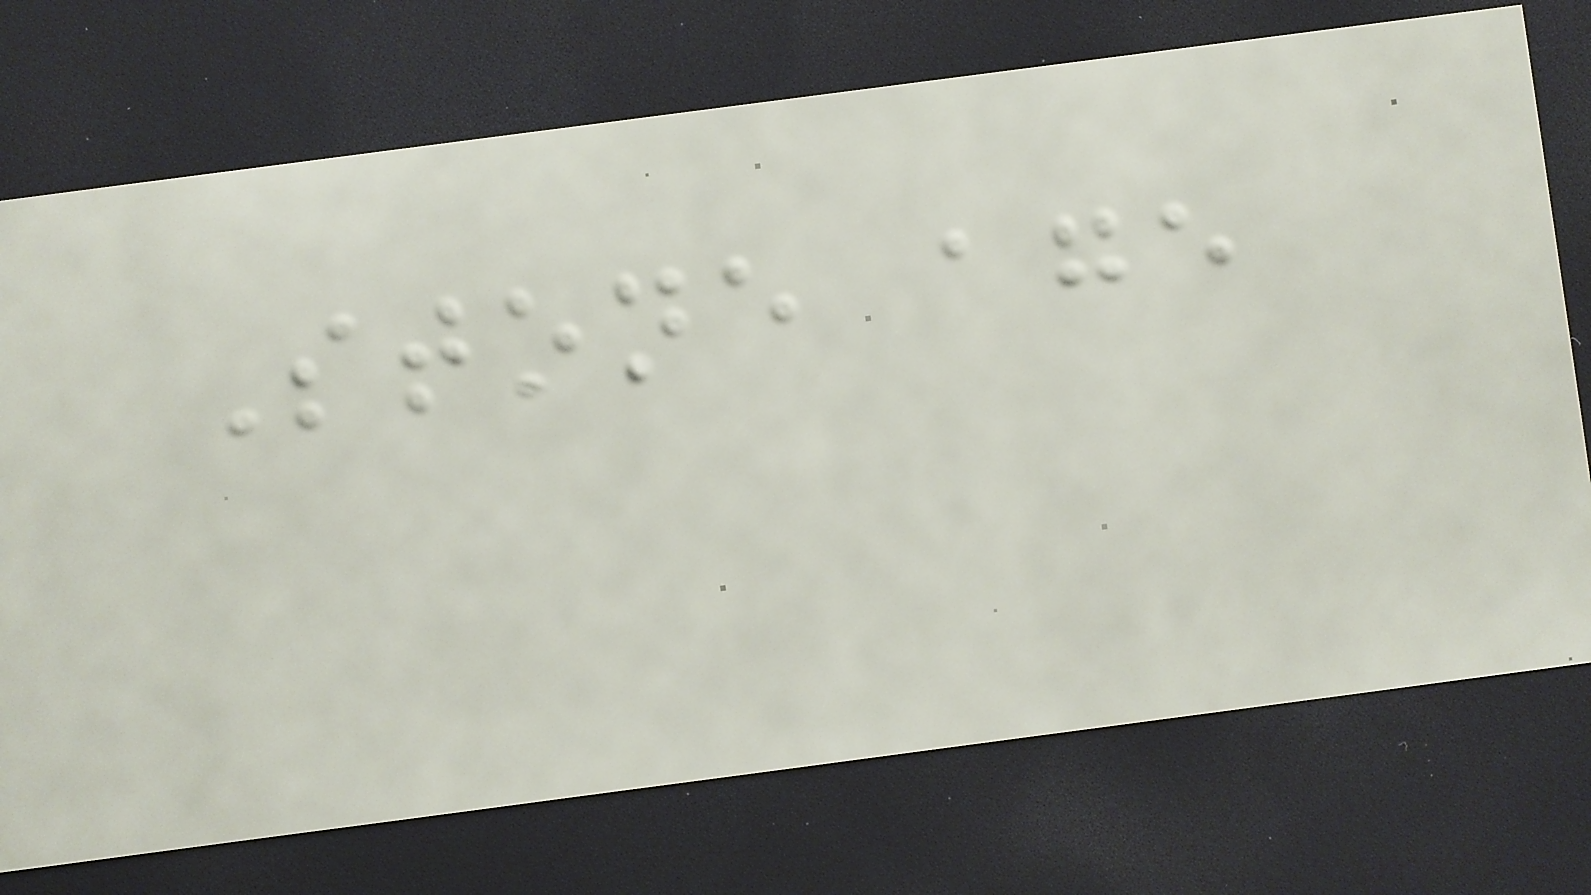Stone age
